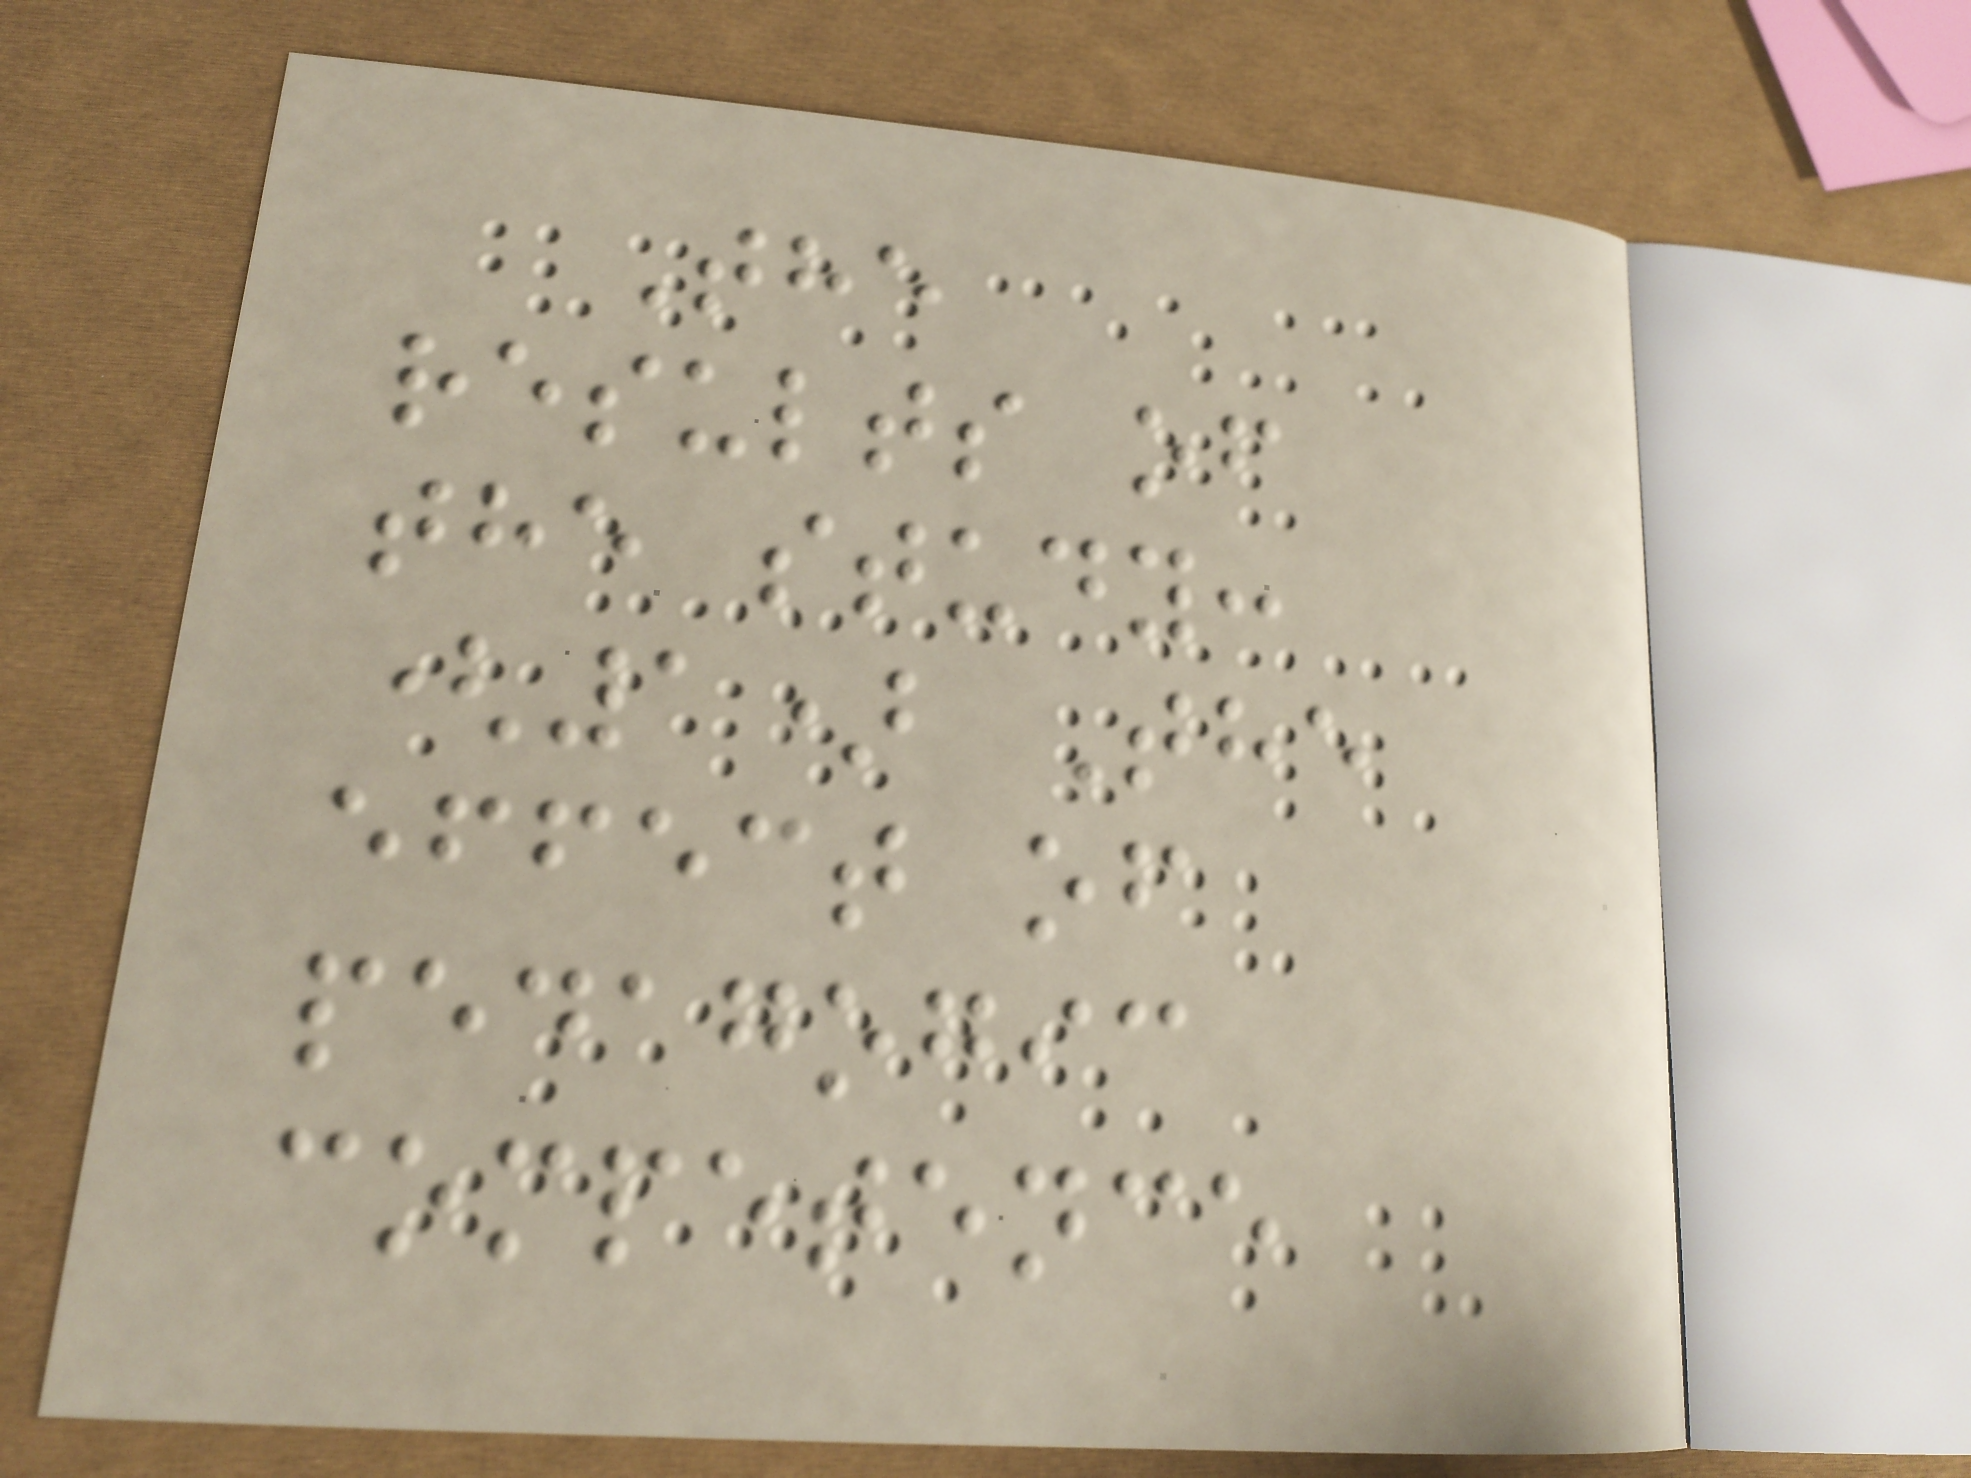The
results of
the study:
(1) The
effect of
pedagogic
competence
